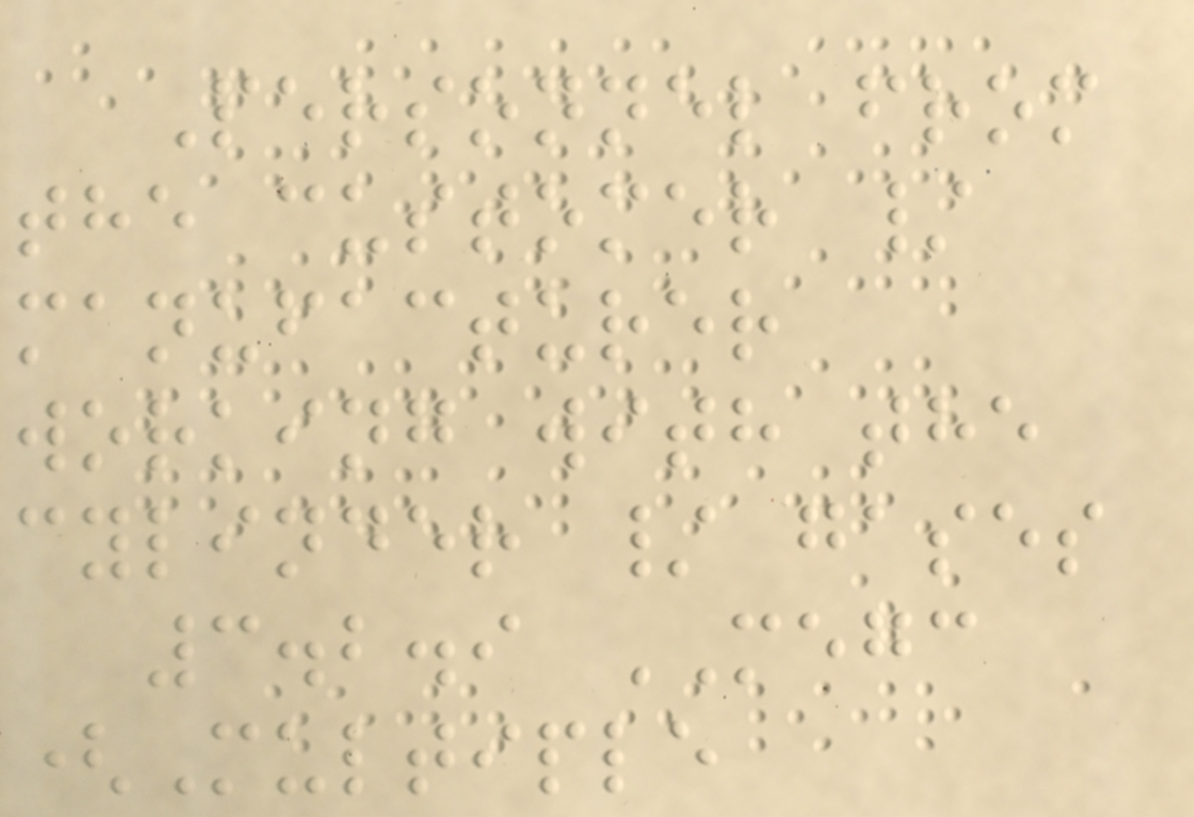Personnel from
the customer /
manufacturer
working with the
cylinder / gases
3.2.9 MEGC
(Multiple
